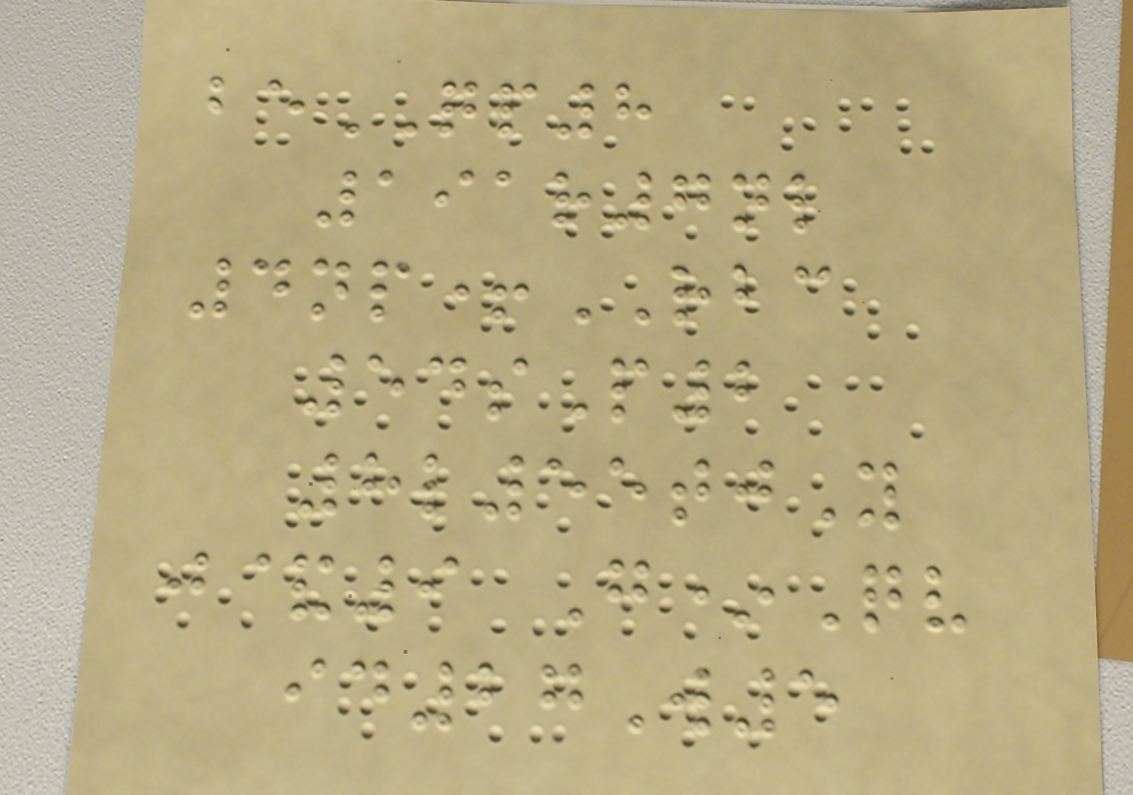beQP8
191r7nl
4np+RBC
54sP2
8l55tjY
j&9 G*Qv
id27W5
